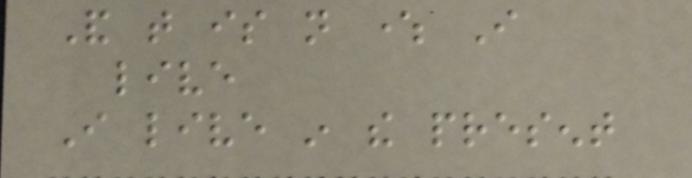And that is not where I
live
I live in the present
